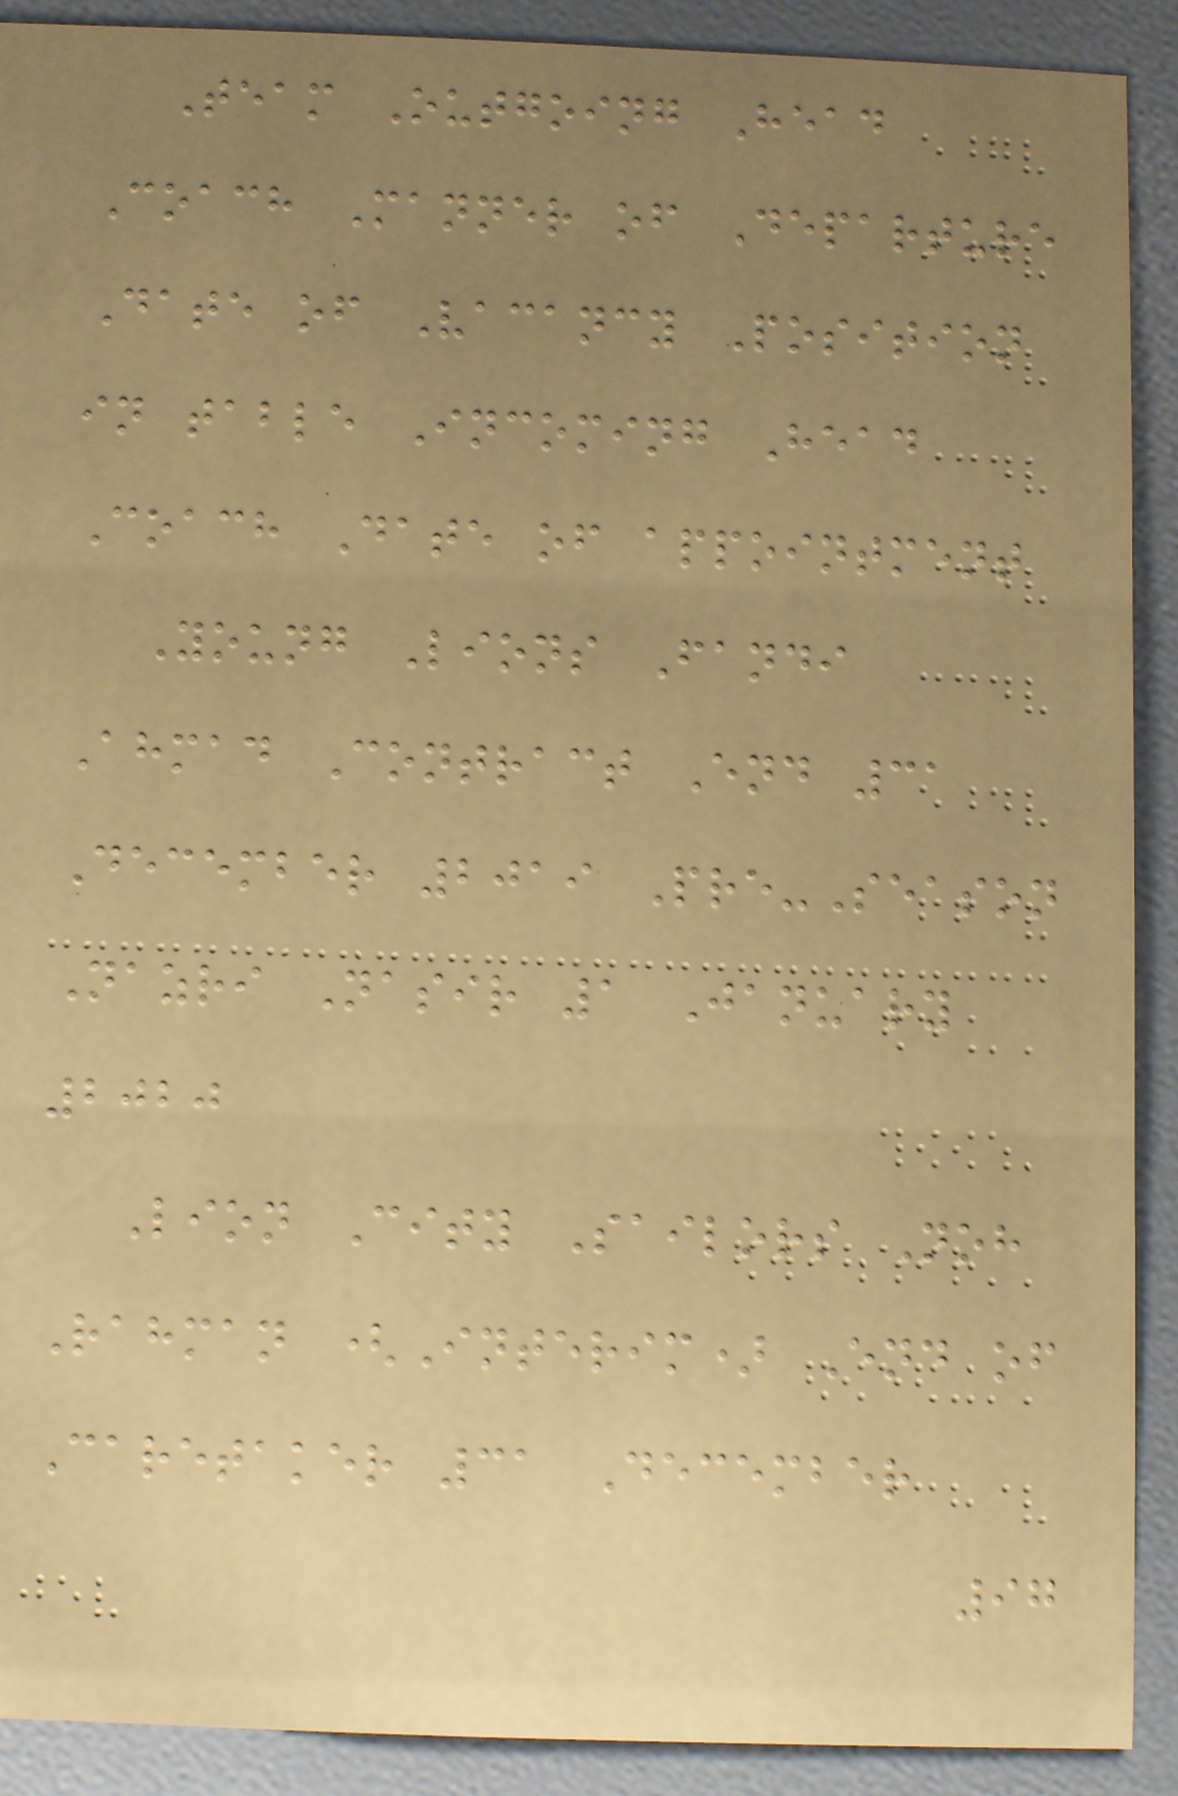Team Outgoing Head
Coach Manner of Departure
Date of Vacancy Position
in table Incoming Head
Coach Date of appointment
Young Lions Fandi
Ahmad Contract End 31
December 2019 Pre-Season
Nazri Nasir 1 January
2020
Lion City Sailors Noh
Rahman (Interim) End of
Caretaker 31 December
97
